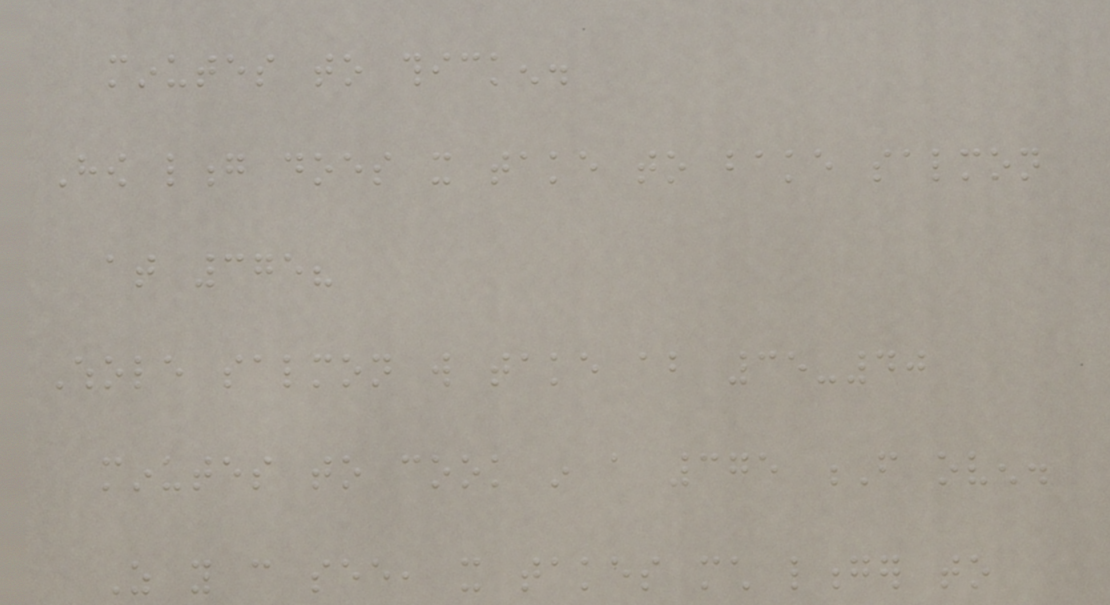minutes to thicken.
How long does it take to bake salmon
at 375?
Whole salmon will take about 35-40
minutes to cook in a 375 F oven.
As you can see, it takes much longer to
